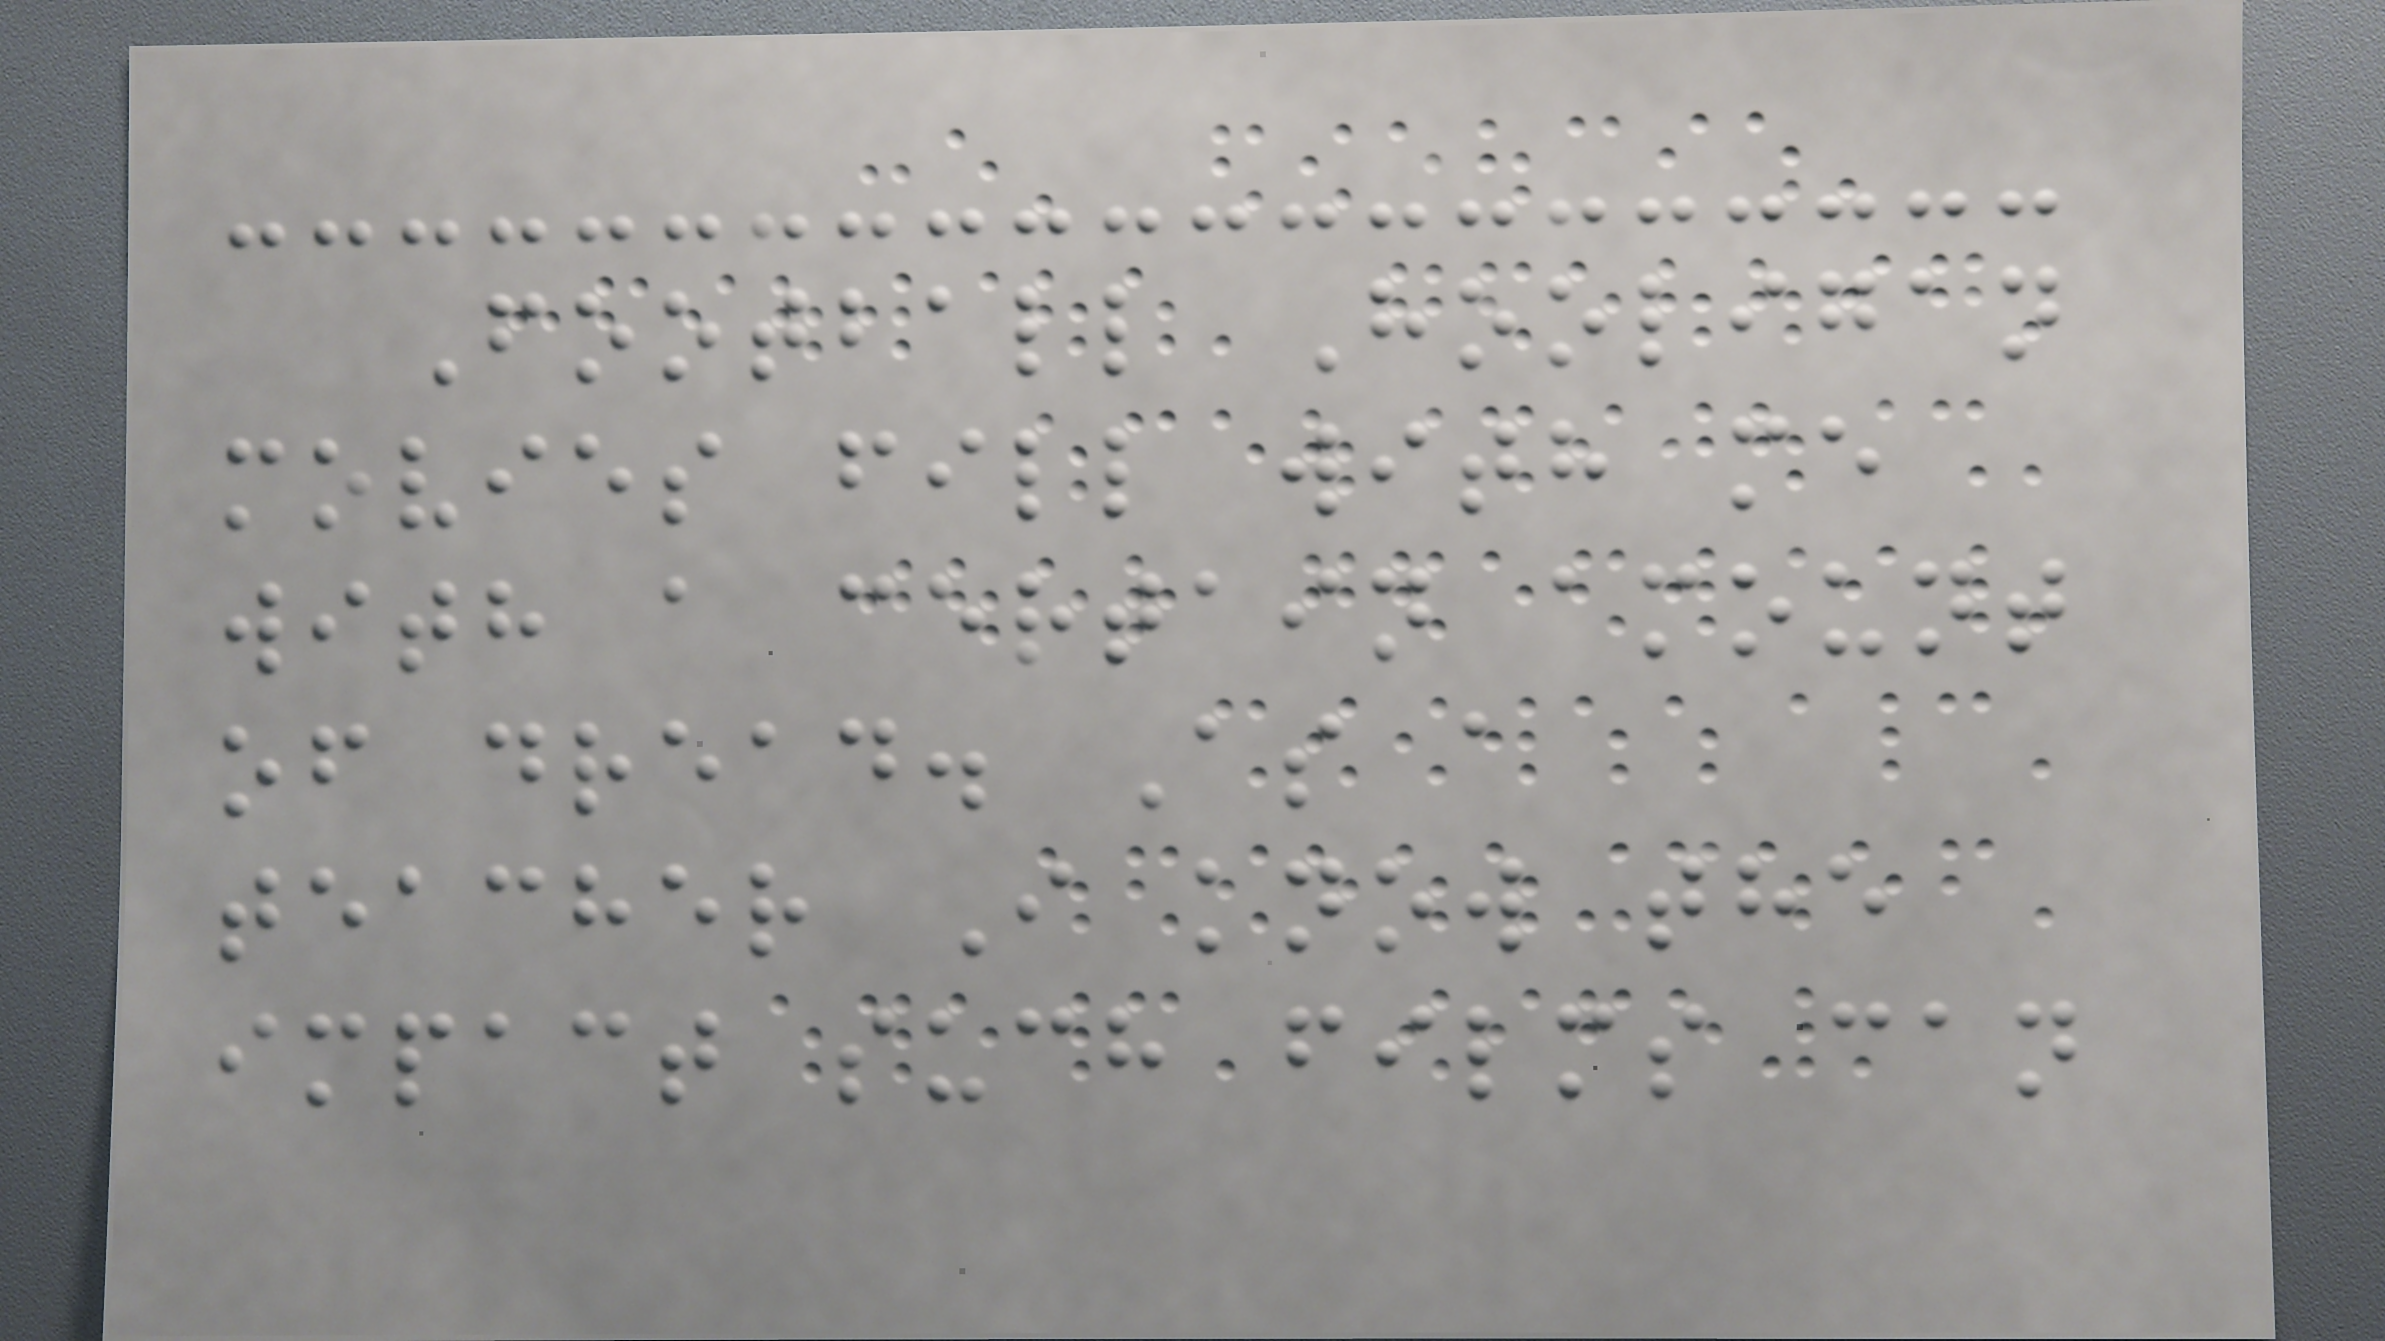Football Hooligan
movies fill with me
with a certain amount
of dread. As a
teacher I know the
impact such films can
